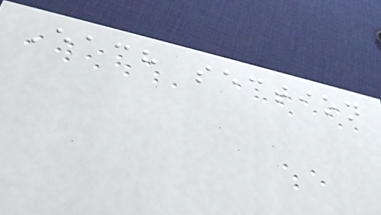Each section
